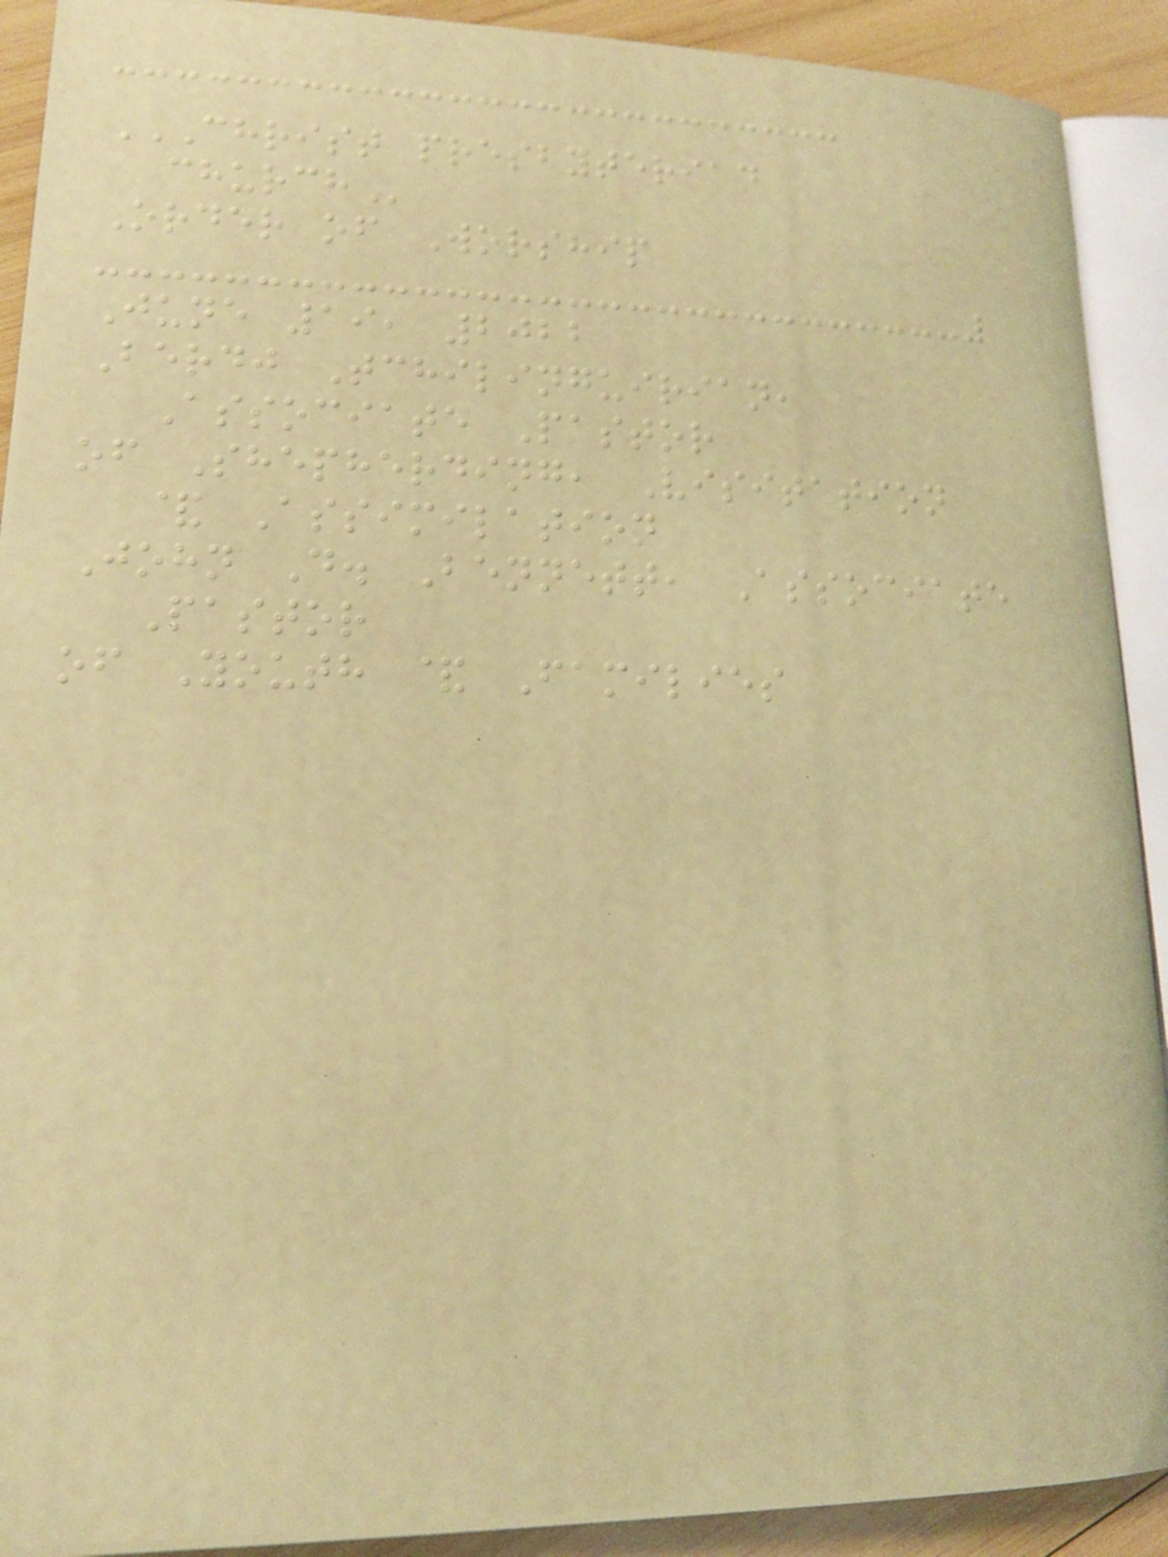CHRIST PRESBYTERIAN
CHURCH
Order of Worship
June 19, 2022
Berdj Tchilinguirian,
Associate Pastor
of Shepherding, Visitation
& Assimilation
John D. Bennett, Associate
Pastor
of Youth & Families
